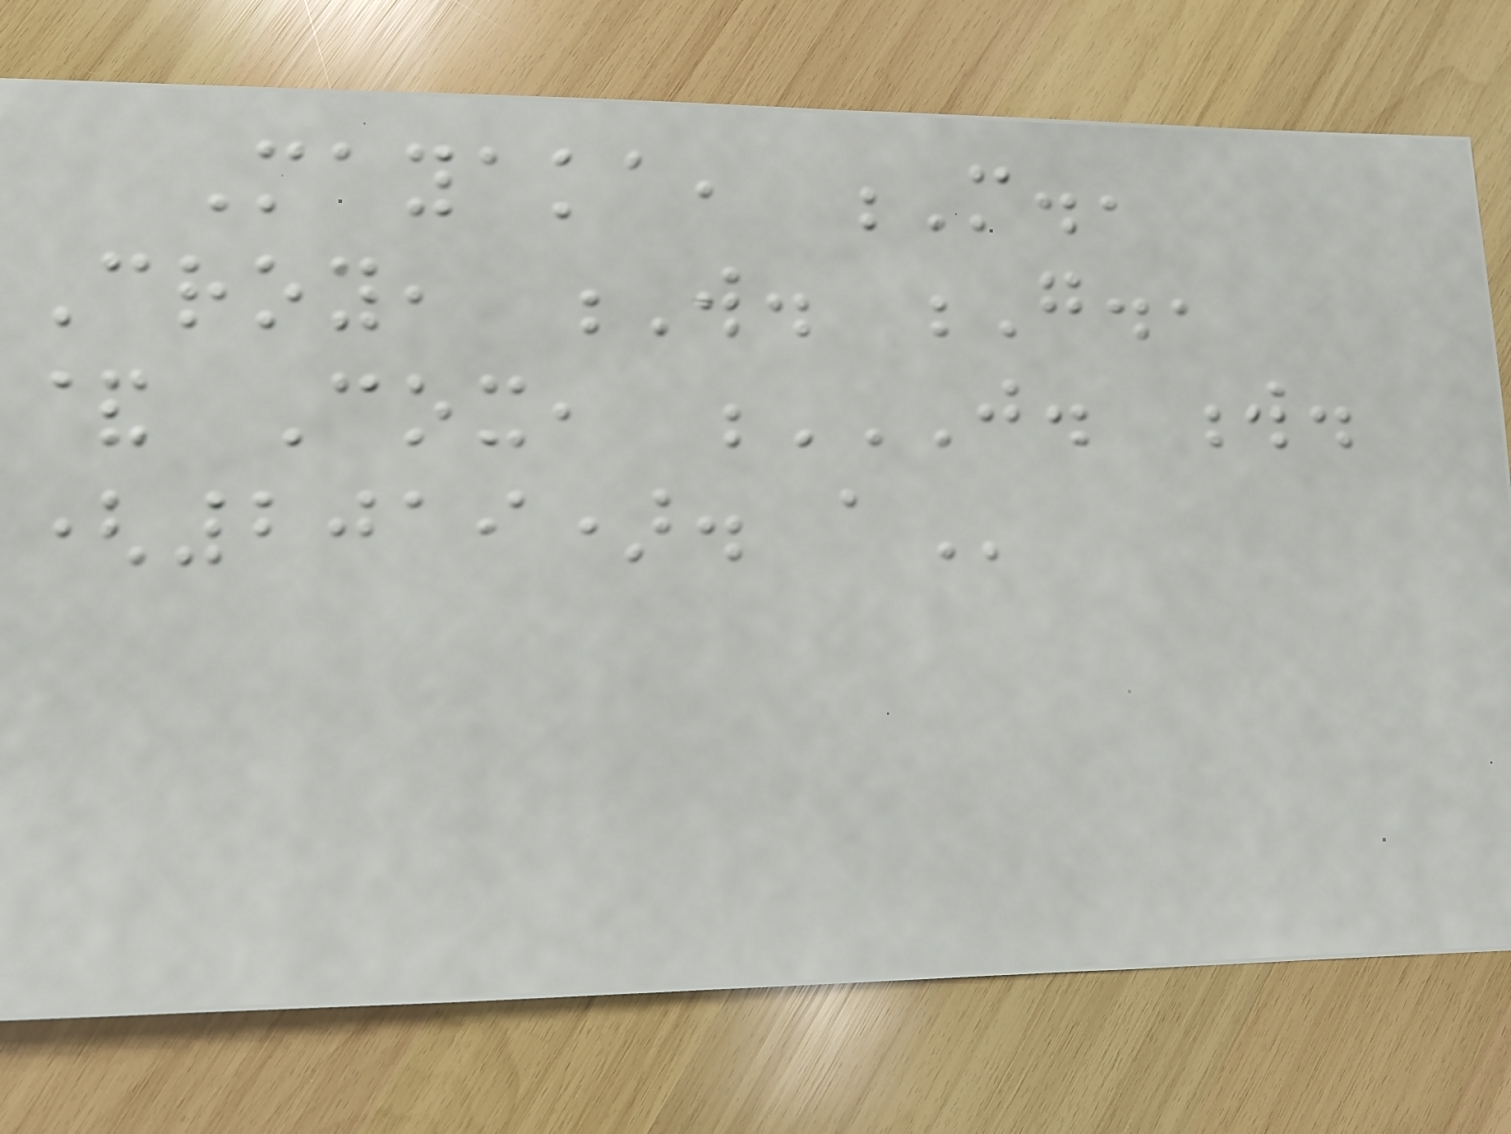Mayaka, M.,
Croy, W. G.,
& Cox, J. W.
(2019). A
